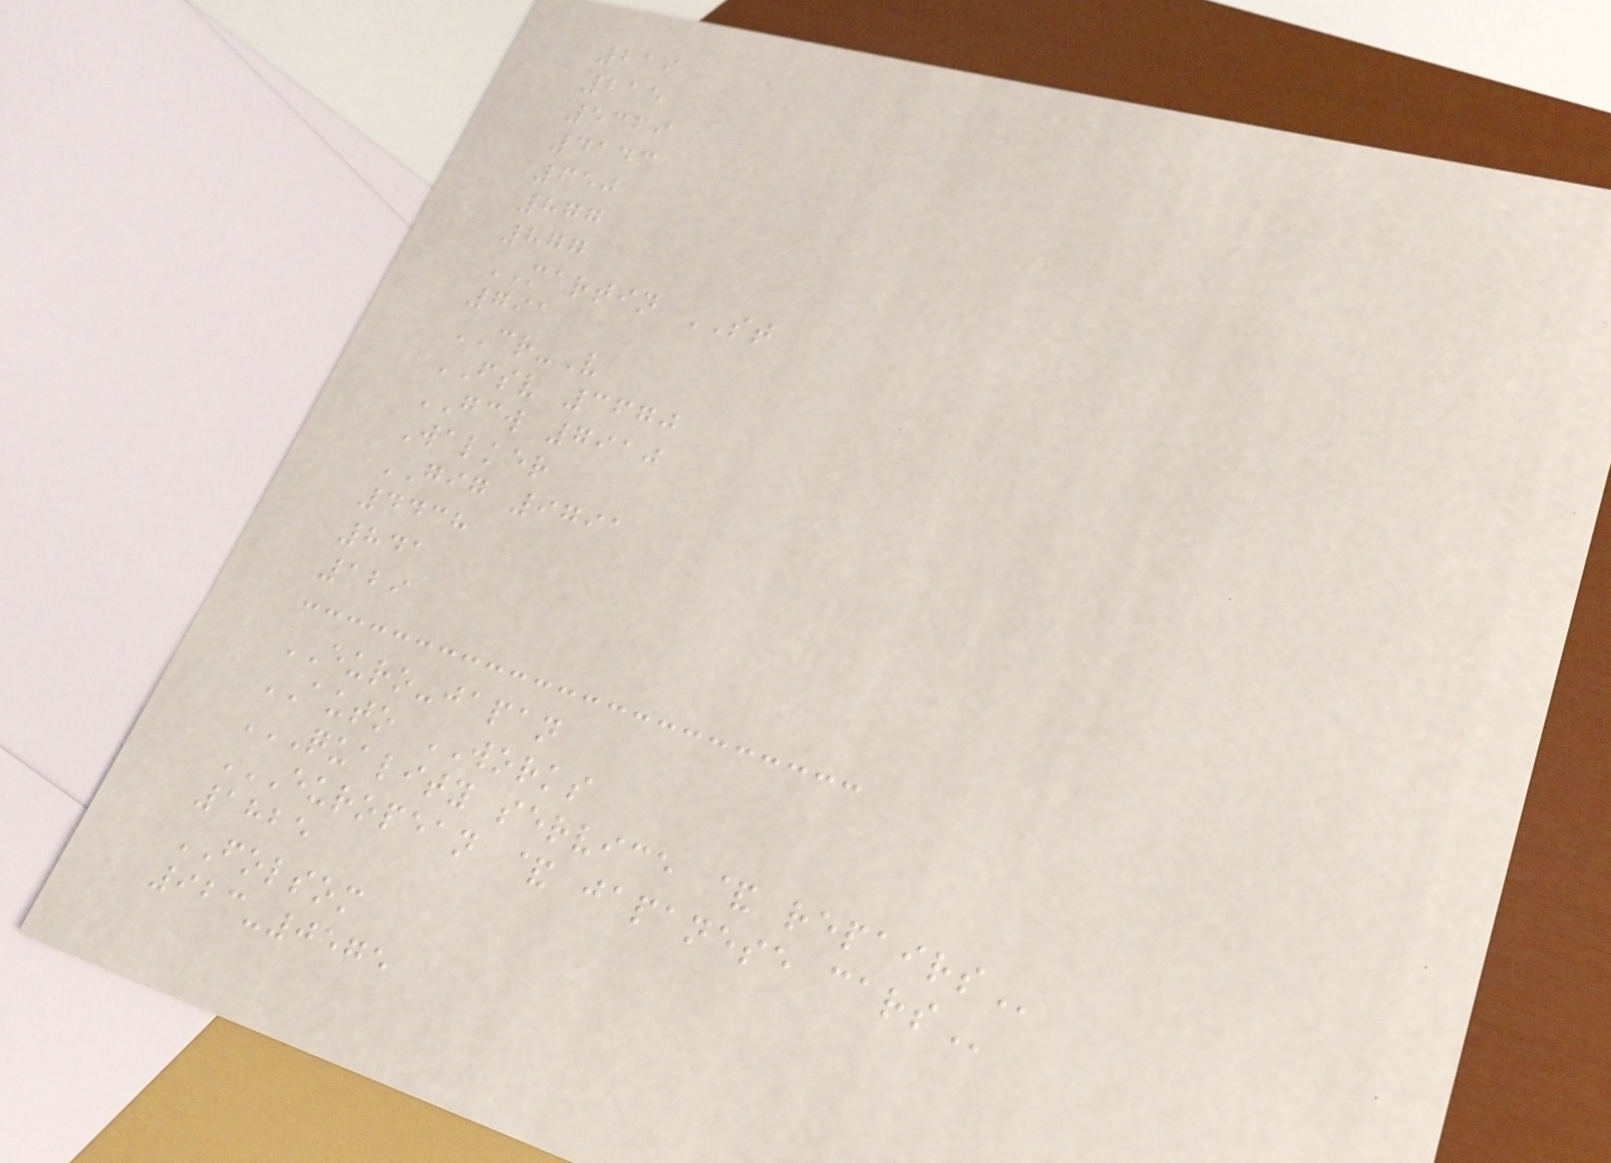219
215
5369
4143
650
877
877
MARTIN ST
791
CR-V
FSV 3670
GCW 7910
Walker
GIG 9791
4438
841
129
EURO-japan
AUTO WORKS
QUALITY SERVICE & REPAIRS
EUROPEAN & JAPANESE CARS
1825
FOLSOM
923-0575
